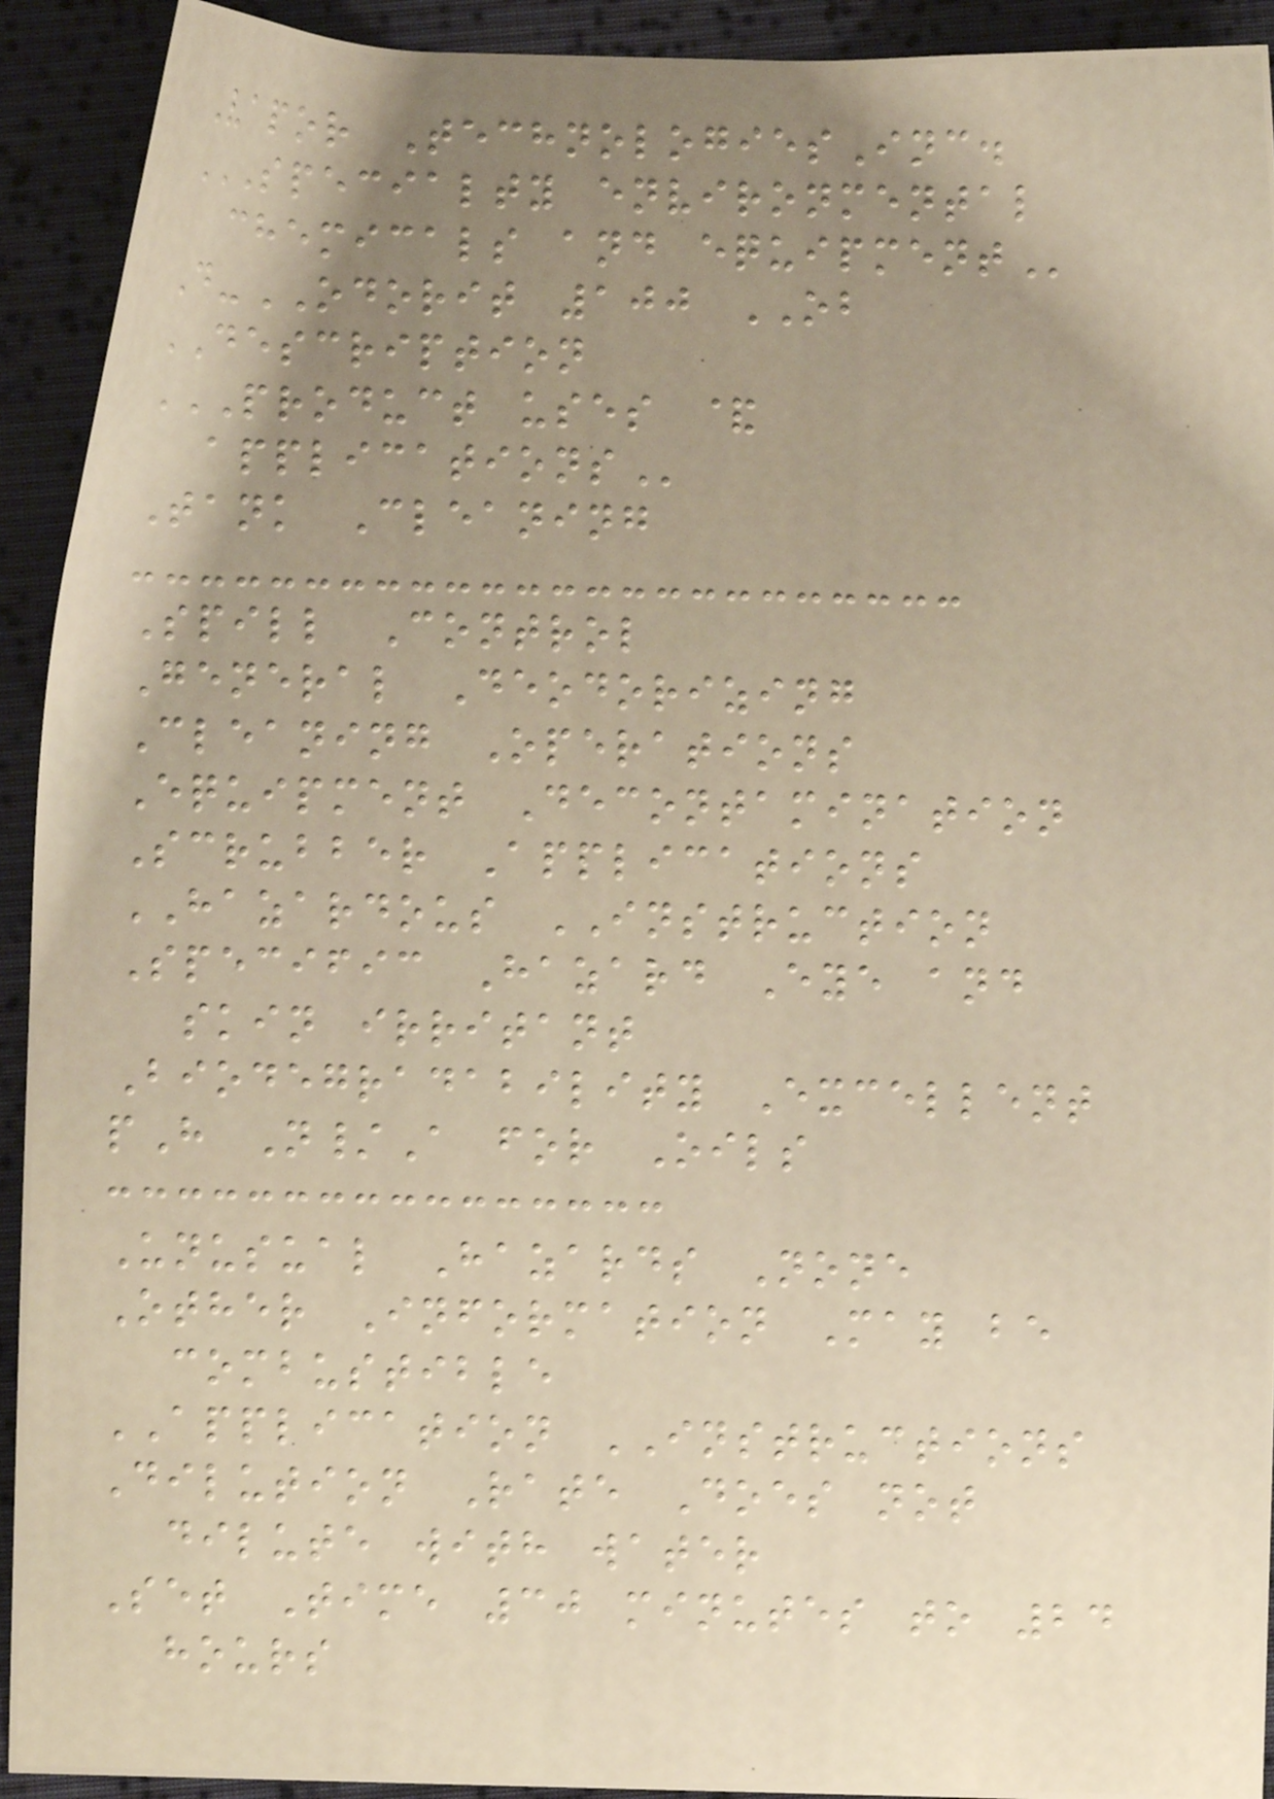Vapor TechnologiesInc.
SPECIALTY ENVIRONMENTAL
CHEMICALS AND EQUIPMENT
D-ODORIT 100 OB
DESCRIPTION
PRODUCT USES &
APPLICATIONS
Tank Cleaning
Spill Control
General Deodorizing
Cleaning Operations
Equipment Decontamination
Scrubber Applications
HAZARDOUS INSTRUCTION
Specific Hazard Eye and
skin irritant
Biodegradability Excellent
pH N/A for Oils
Unusual Hazards None
Other Information May be
combustible
APPLICATION INSTRUCTIONS
Dilution Rate Does not
dilute with water
Set Time 30 minutes to 24
hours
